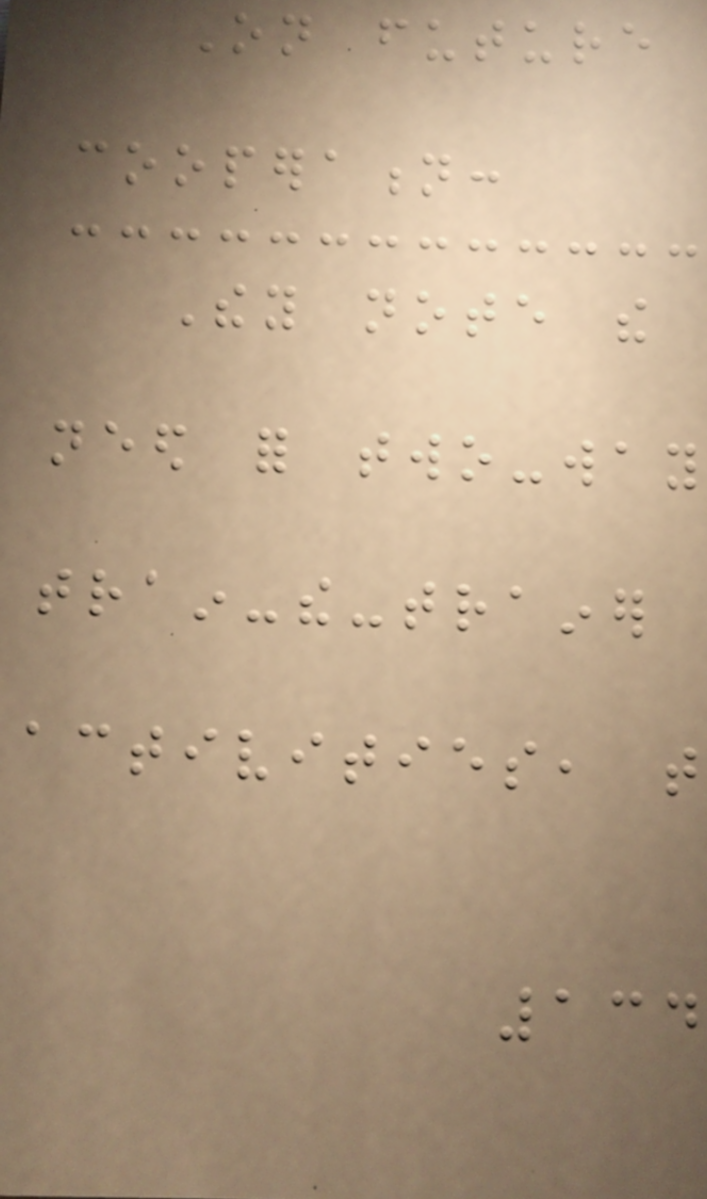On future
cooperation:
They note the
need for two-way
train-the-trainer
activities, that
134
